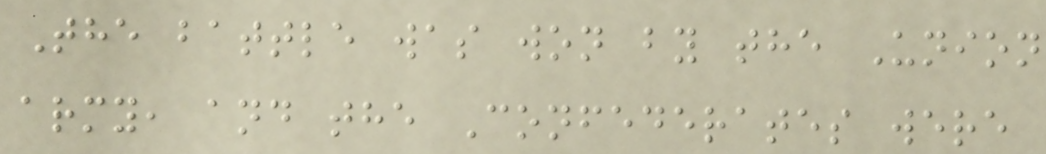The battle was won by the Union
army, and the Confederates were
